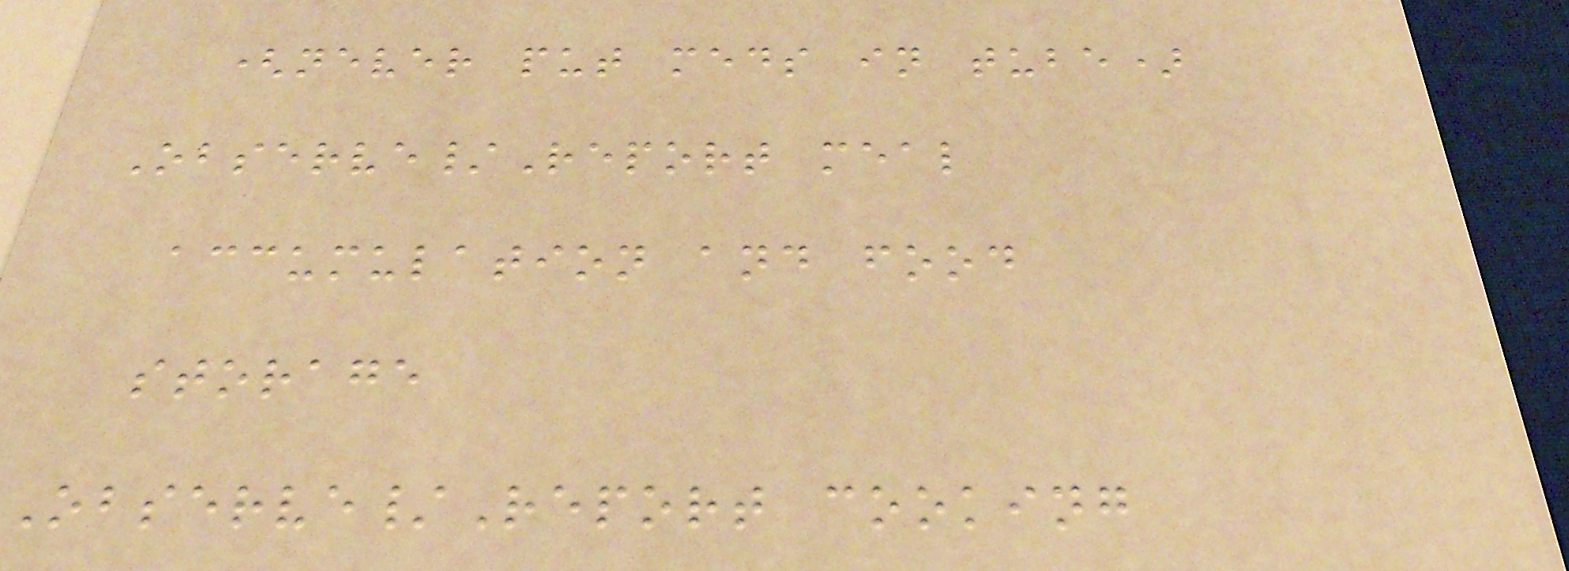(never put meds in tube)
Observe/Report meal
accumulation and food
storage
Observe/Report cooking
